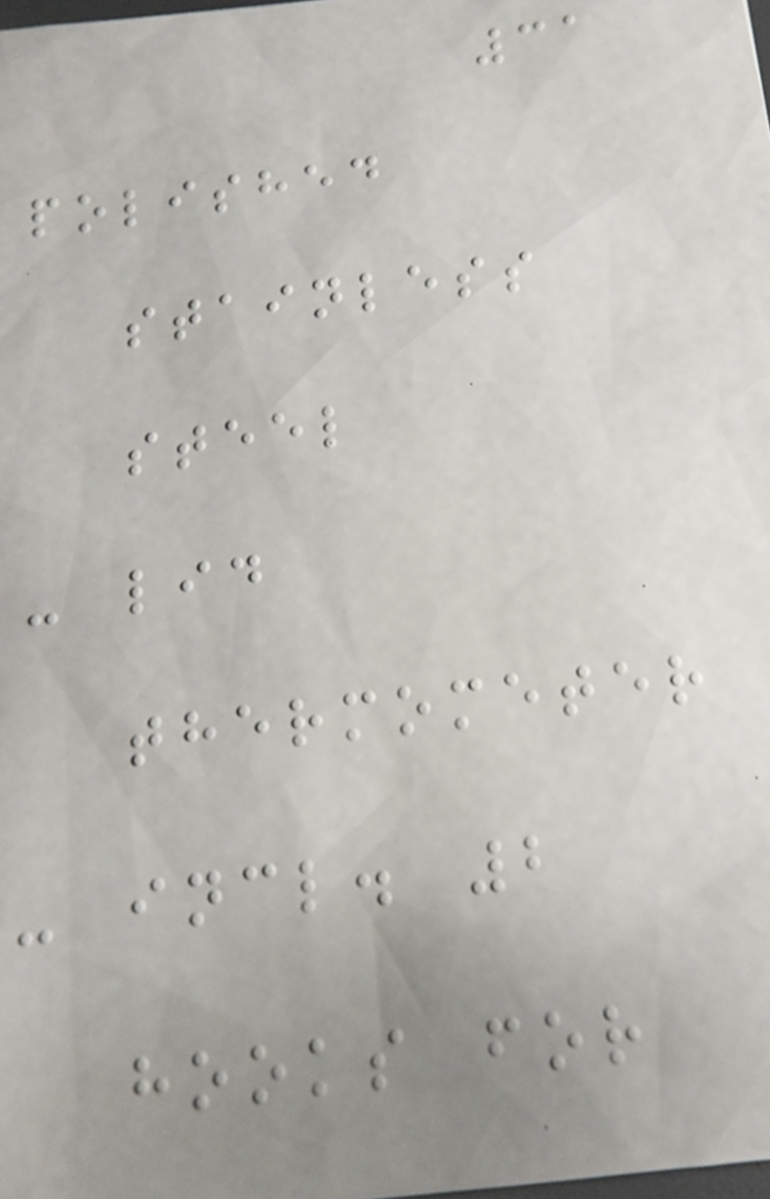31
polished
stainless
steel
- lid
thermometer
- incl. 2
hooks for
